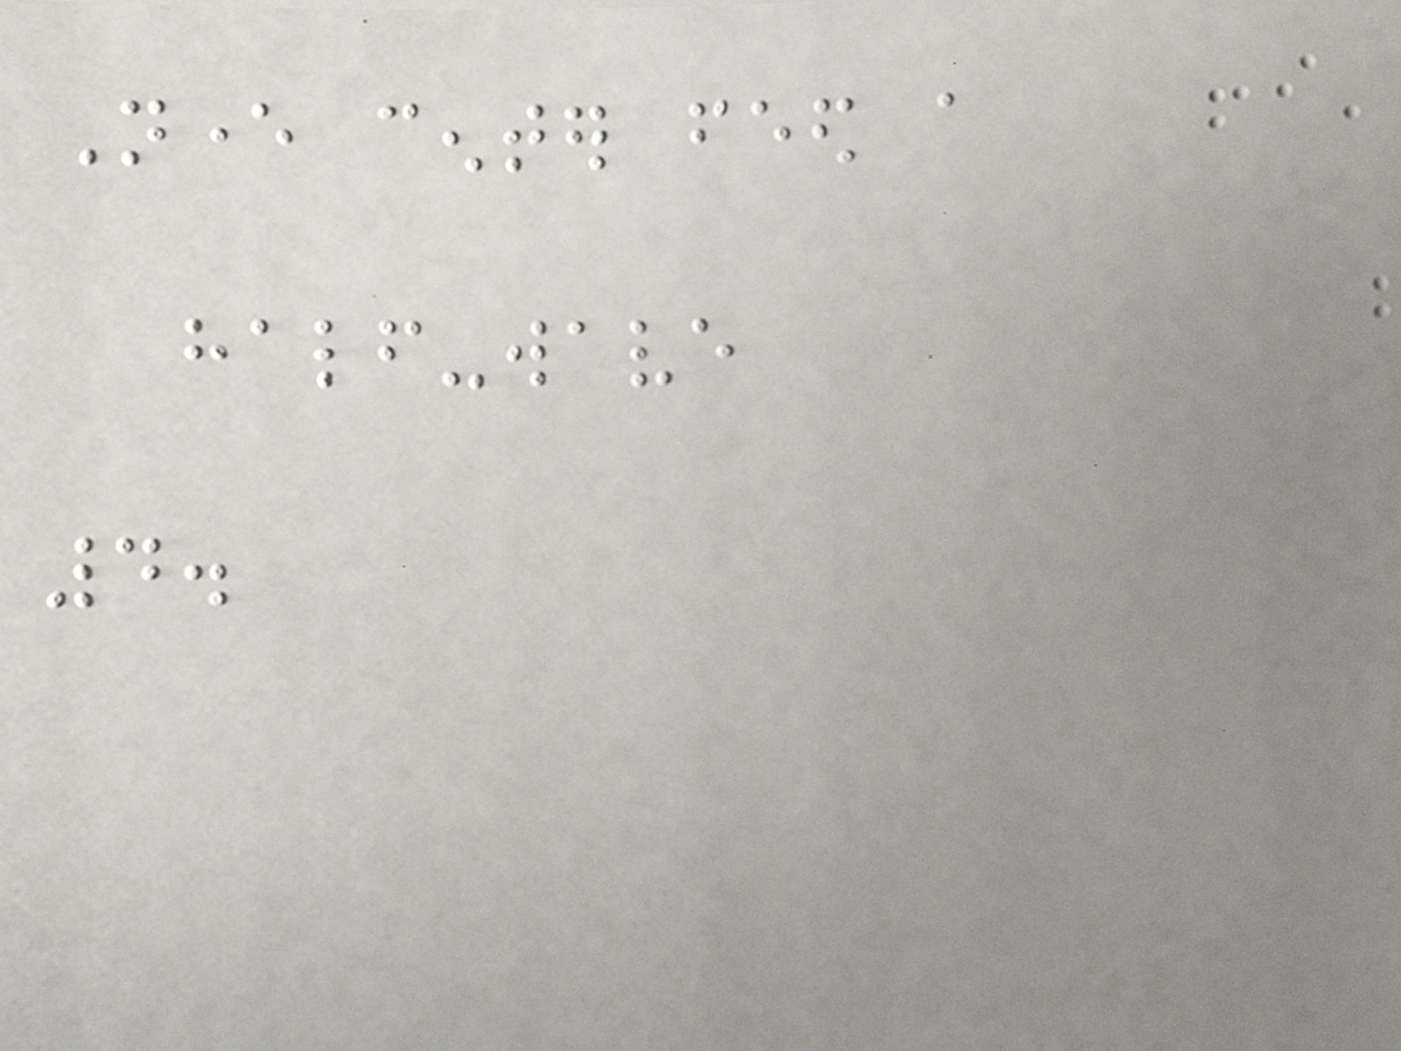Never center feed a
half-wave
4.
